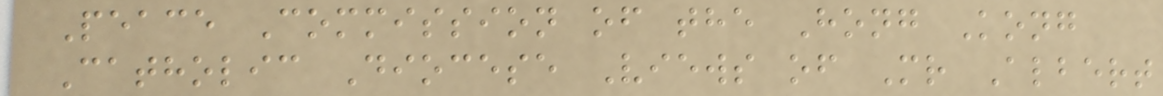Peace Commission of the Hong Kong
Catholic Diocese Views of Mr Albert
